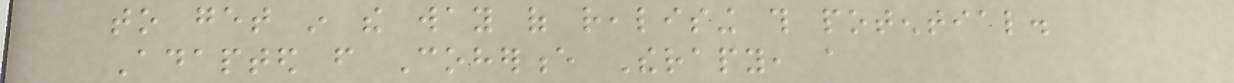to get in the way of realising this potential.
Adapted from Coherence Therapy, a
